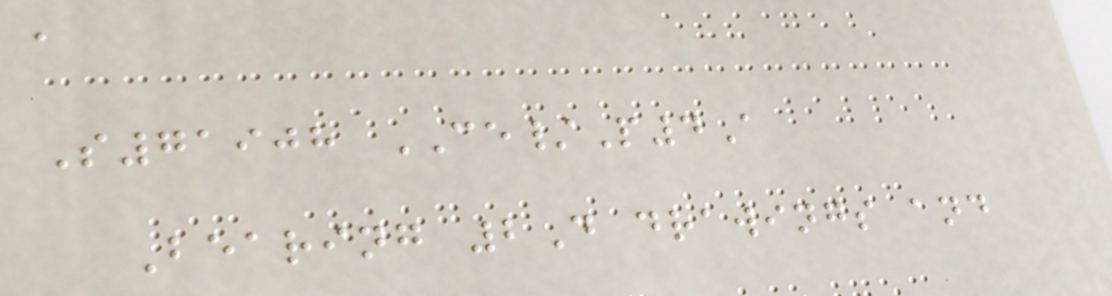a
S71908 CE/P4A
Bearing 2D drawings and
